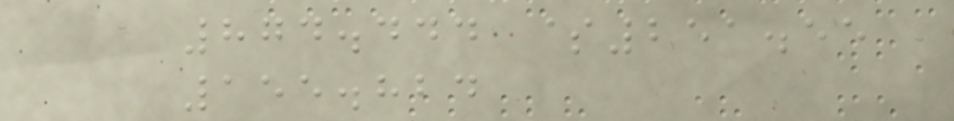874.444 $251.55
155.824
